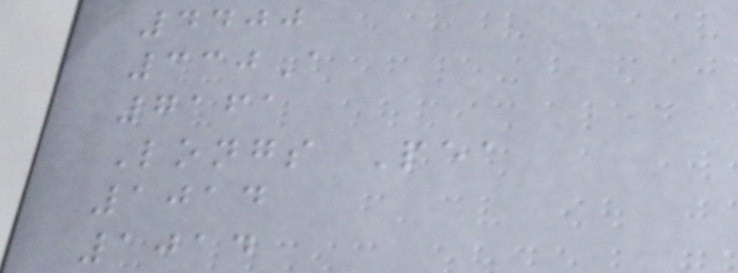4400
330A
7161
Longs Pea
1014
1014
